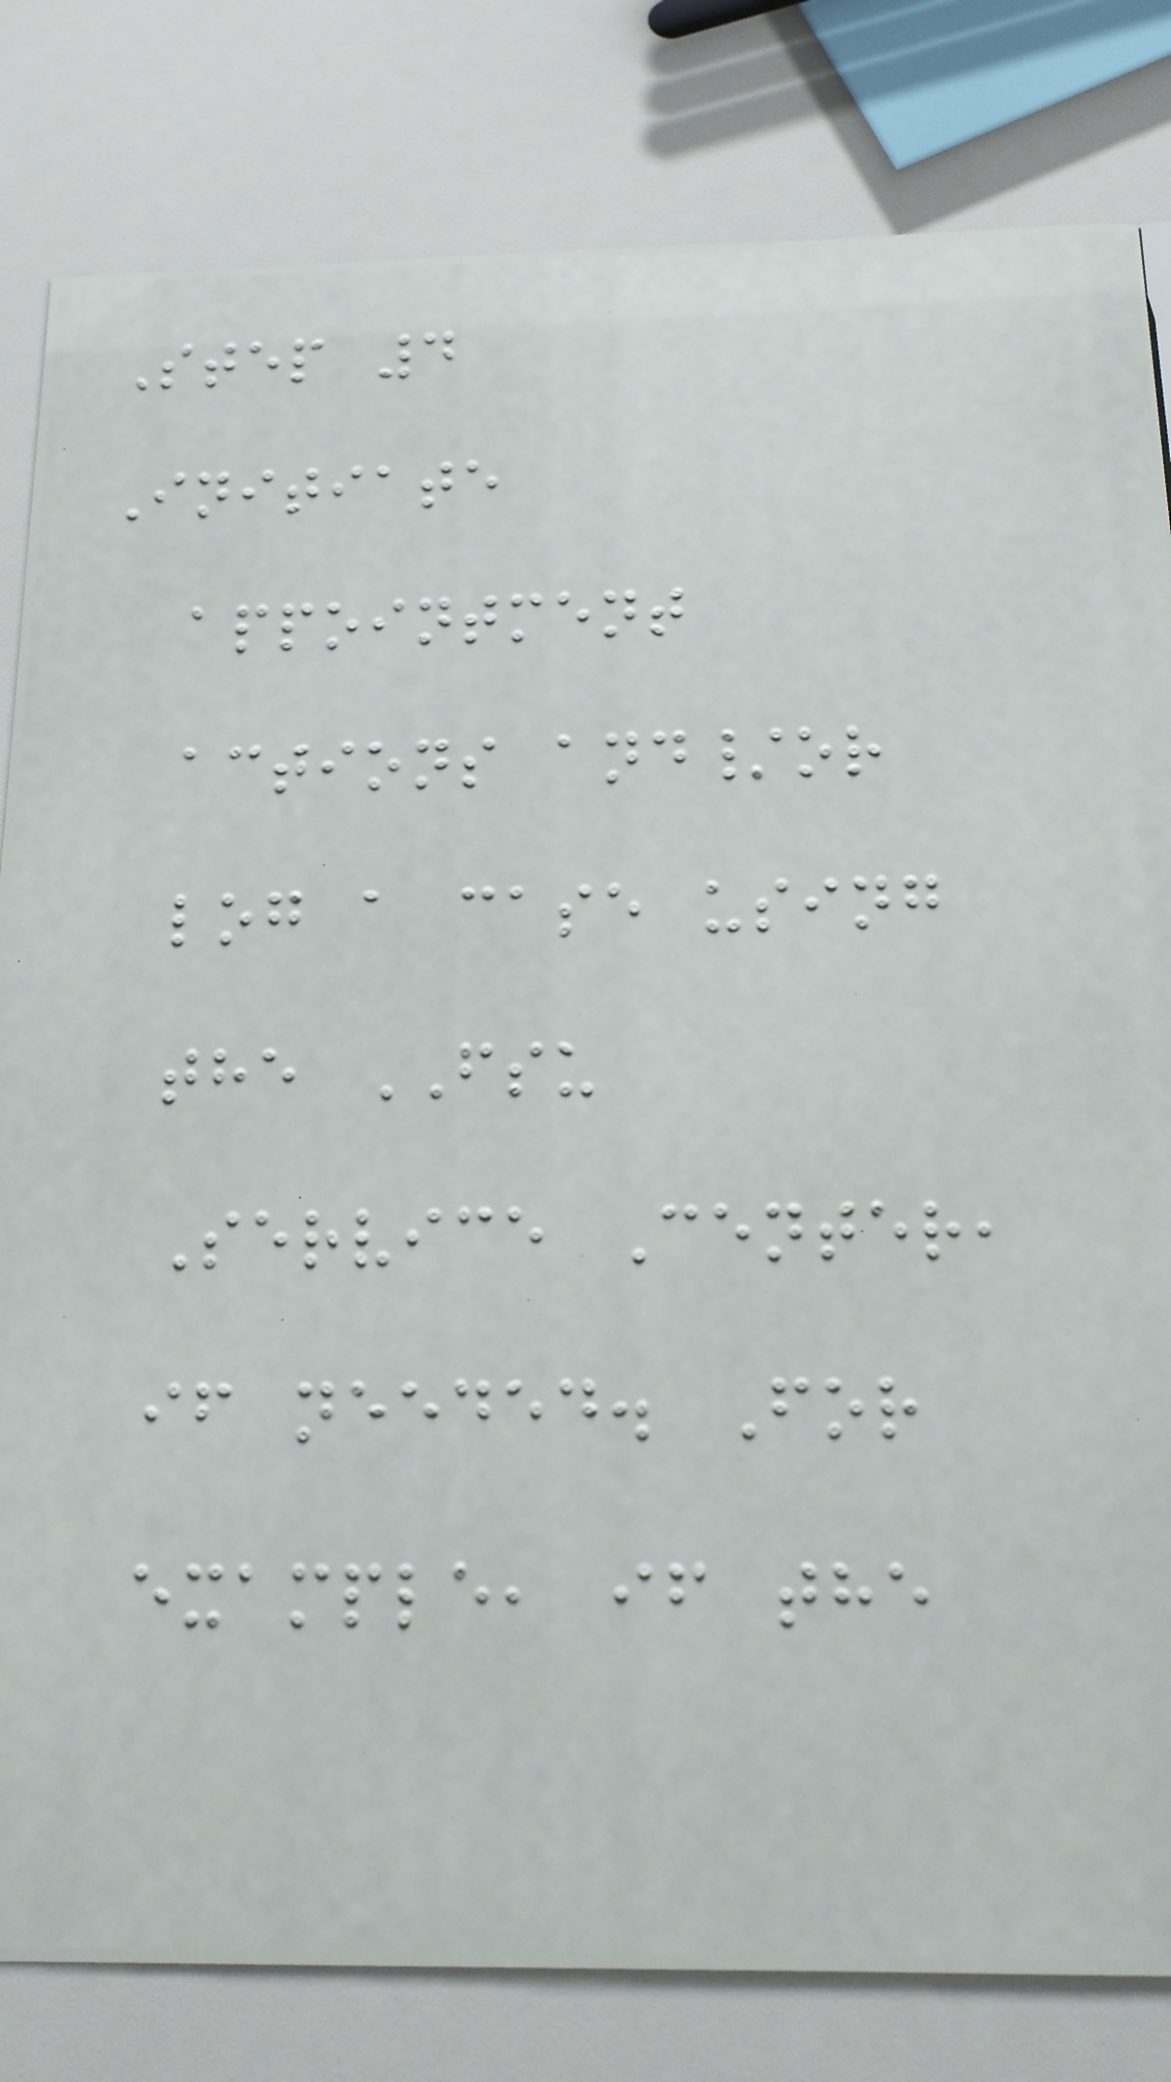Step 4
Initiate
appointment
actions and/or
log a case using
the FSU
Service Center,
if needed. For
example, if the
